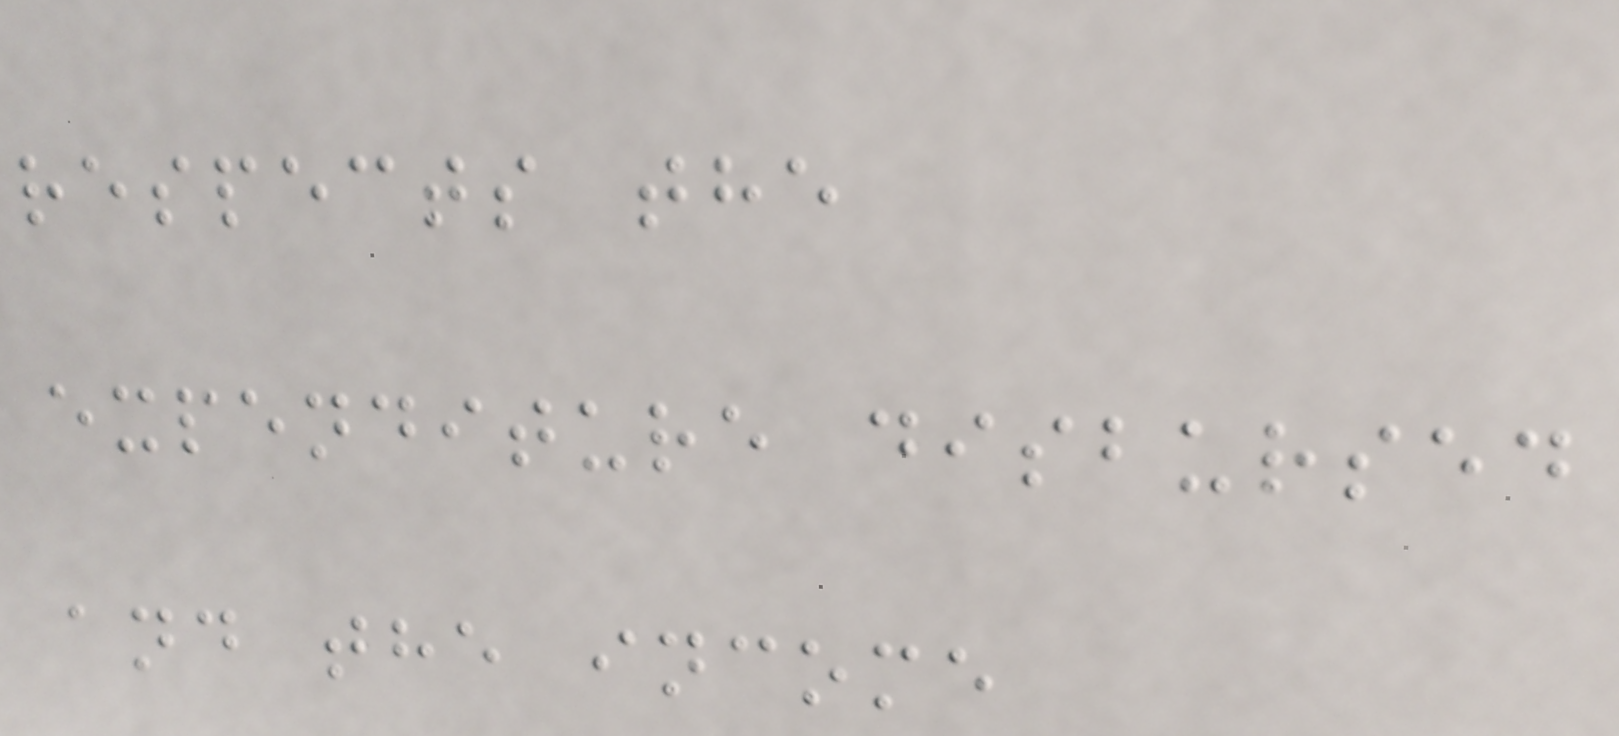respects the
expenditure disbursed
and the income
